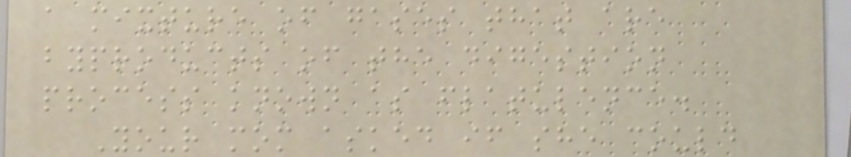a mixture of gases that are
byproducts of the digestion
process known as flatulence.
Your mom asked if she could
